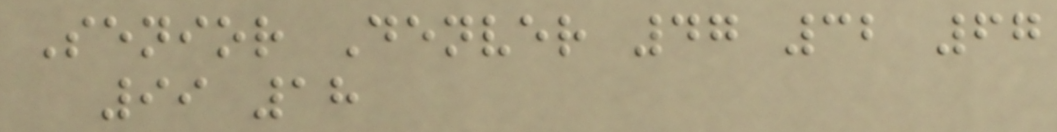Senior Denver 47 32 67
99 18
